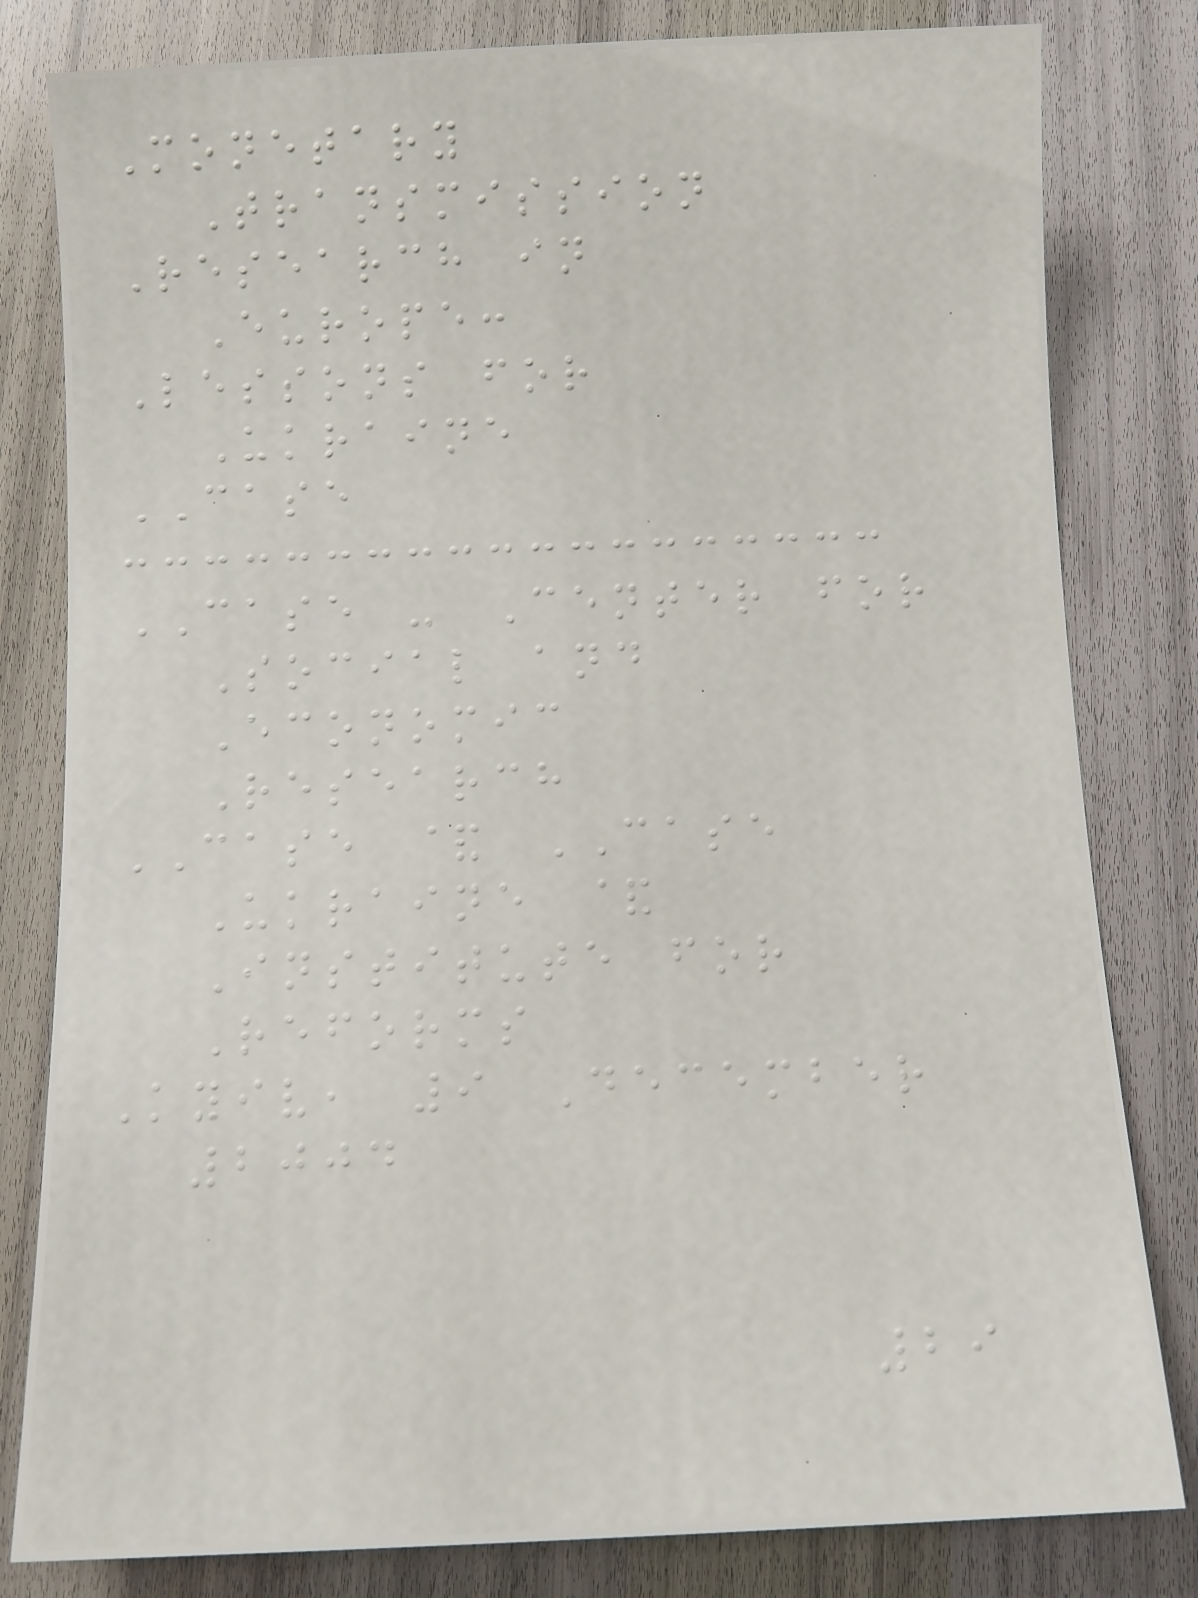Monetary
Transmission
Research in
Europe:
Lessons for
Ukraine
CASE
CASE - Center for
Social and
Economic
Research
CASE & CASE
Ukraine &
Institute for
Reforms
Kyiv, 9 December
2004
29
